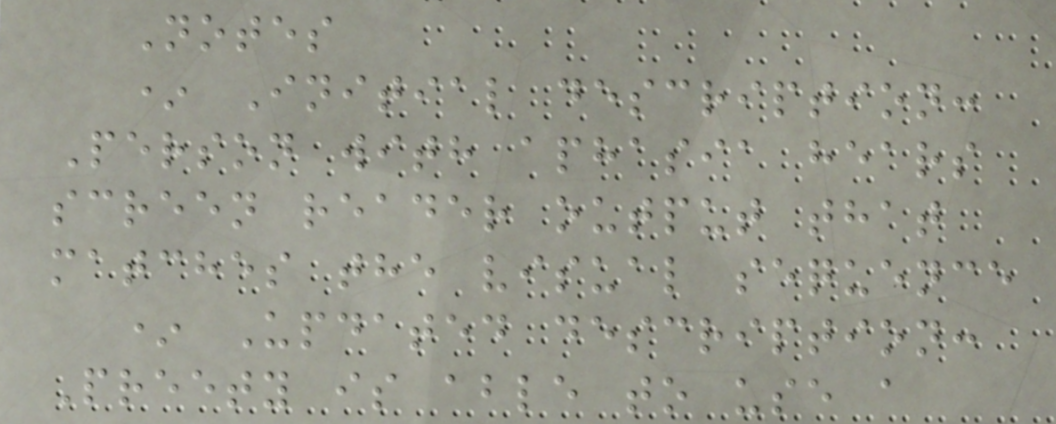Notes
* Initial description:
Person with aphasia hears
screen reader output that
matches the visual sequence
* Updated description:
Preety is able to use a
